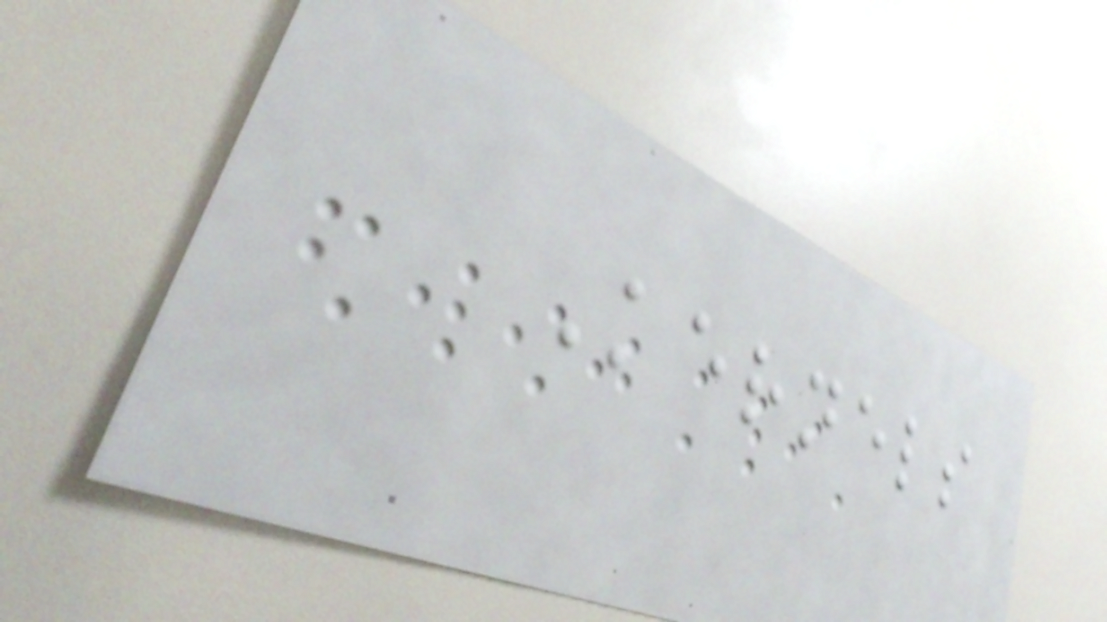Kernels
